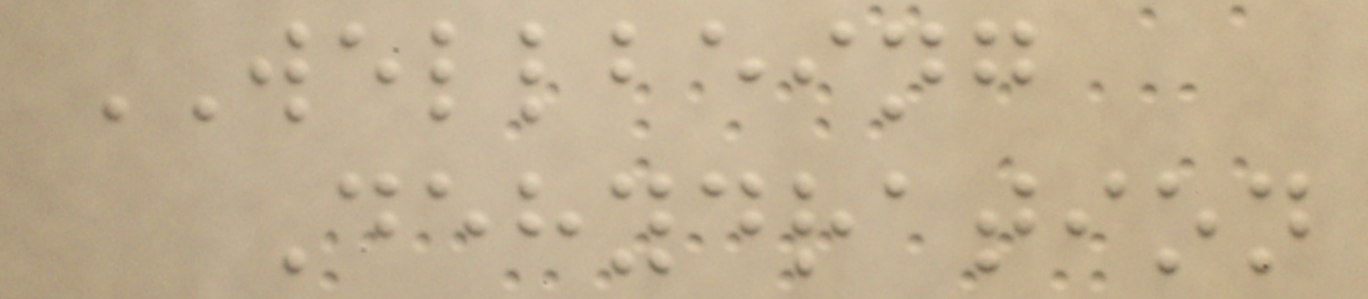WELLBEING
Dehydration
